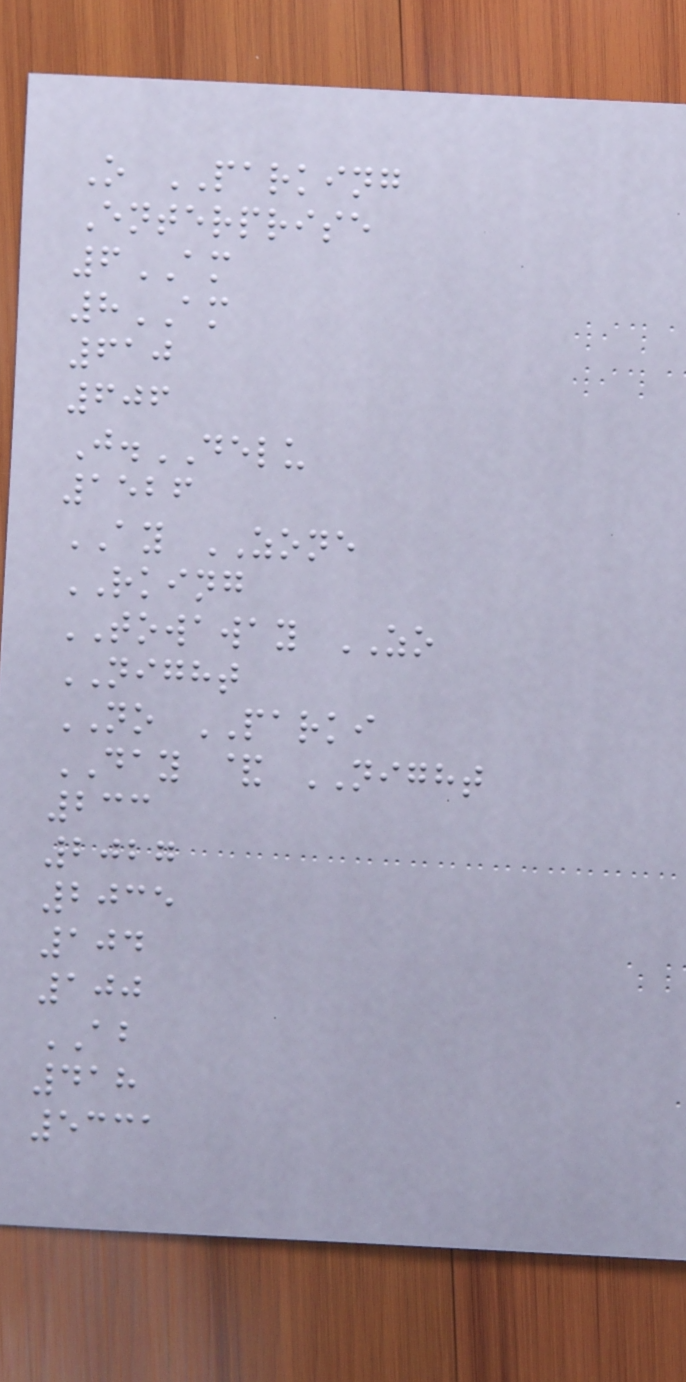O PARKING
Enterprise
6AM
8AM
610
606
J.DELU
1526
AY ZONE
RKING
TOWAWAY ZO
NIGHT
NO PARKI
DAY & NIGHT
233
2027
2035
104
100
AB
418
5331
